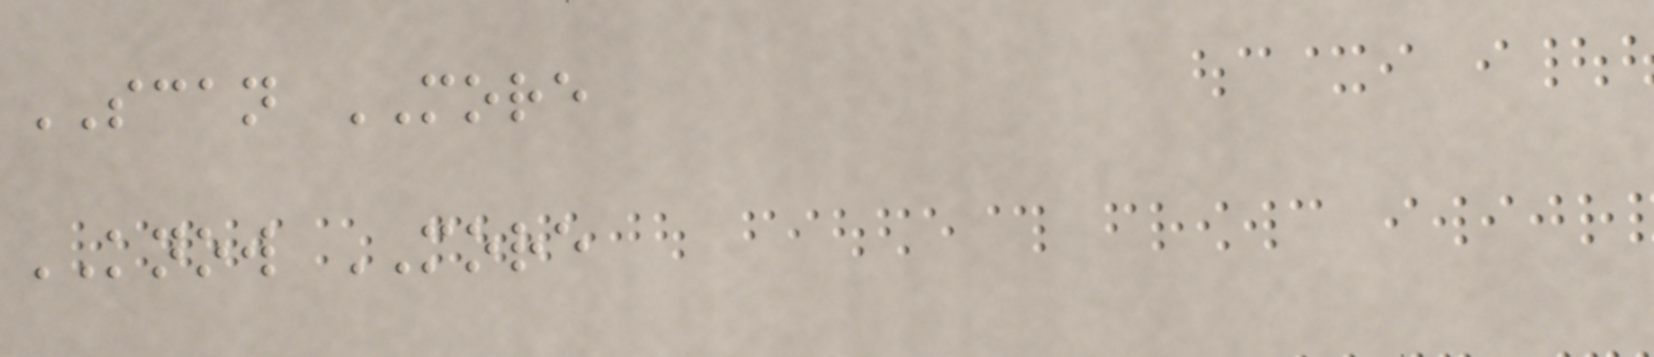SCAN MORE
KNOW MORE
